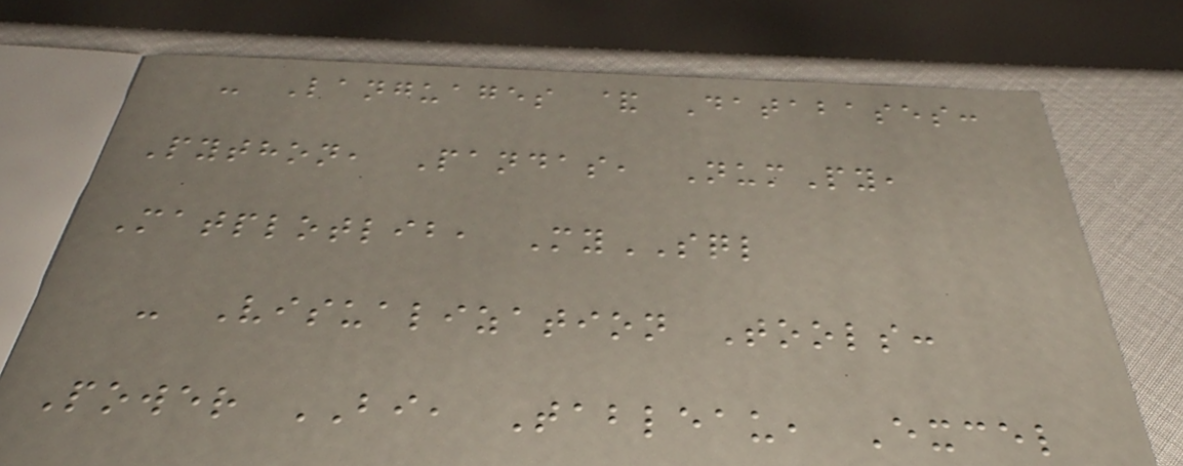- Languages & Databases:
Python, Pandas, NumPy,
Matplotlib, MySQL
- Visualization Tools:
Power BI, Tableau, Excel
